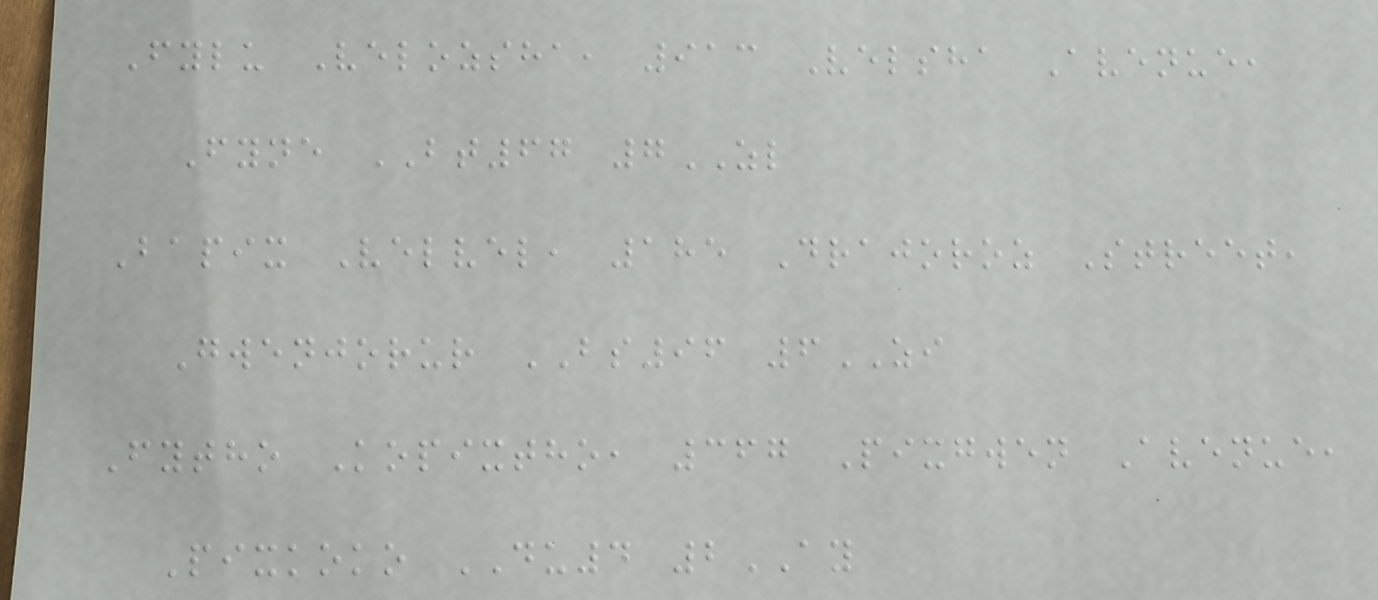Fylu Velozsha, 913 Velsha Avenue,
Fyne BT67 7ZL
Bapix Velvel, 185 Drajoroz Street,
Gwenjorur BS96 6ZI
Fytho Kopixtho, 367 Pixgwen Avenue,
Pixkoko DU4 2AY
